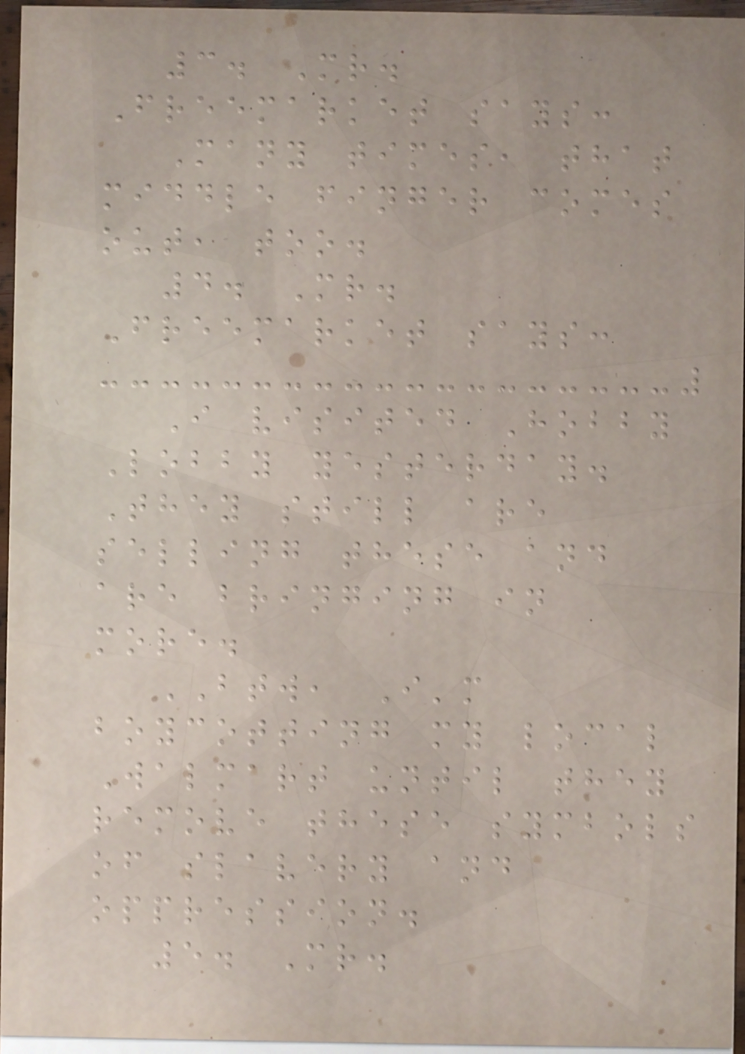3. Mr.
Freemarket says:
Many times, that
middle finger comes
out, too.
4. Mr.
Freemarket says:
I visited Hobby
Lobby yesterday.
They still are
selling these and
are bringing in
more.
BTW, I'm
boycotting my local
Walmart until they
remove these symbols
of slavery and
oppression.
5. Mr.
